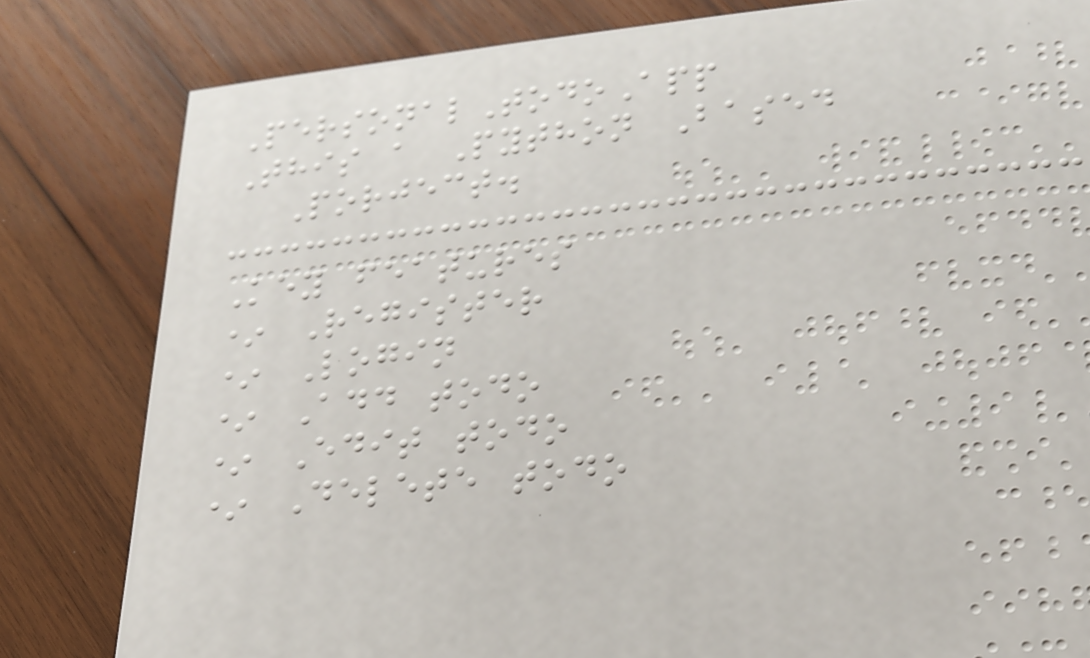PersonalTodoApp
This a Python Based
Porject.
Key features
* Register
* Login
* Add todo
* Edit todo
* Delete todo
